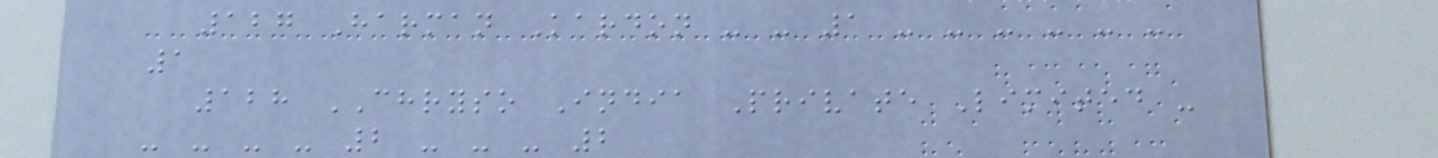127 Harman Kardon - - 1 - - - - - -
1
128 CHRYSO India Private Limited -
- - - - 2 - - - 2
